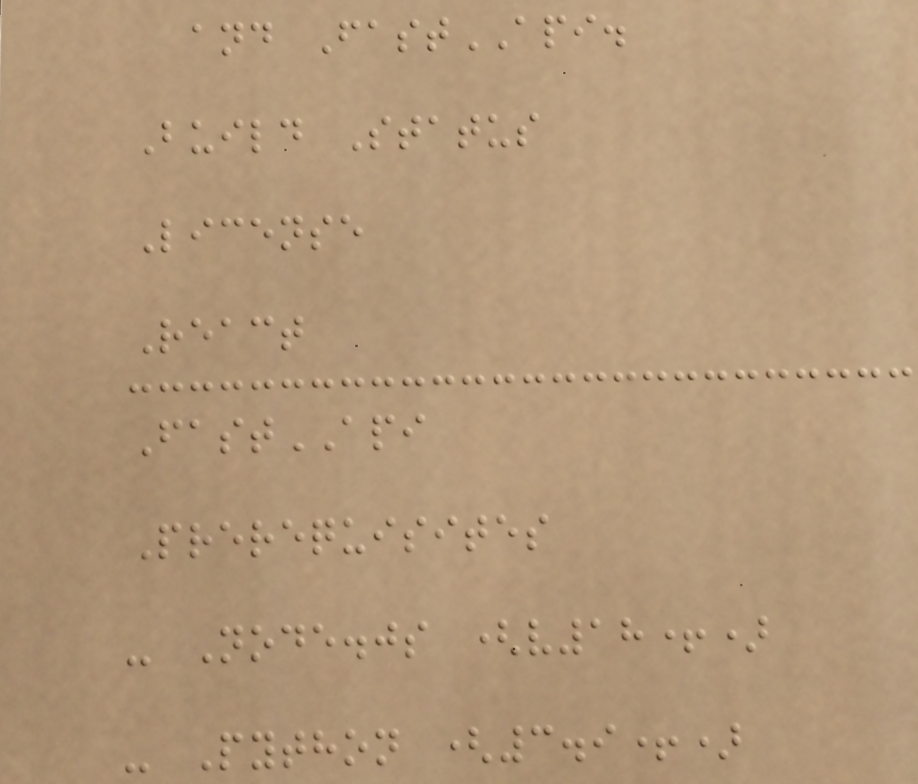and FastAPI.
Build Status
License
React
FastAPI
Prerequisites
- Node.js (v18+)
- Python (3.9+)
